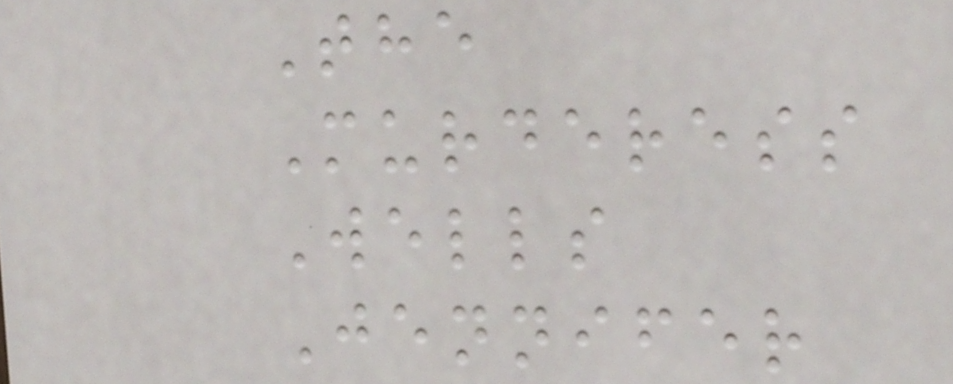The
Murderess
Wells
Jennifer
